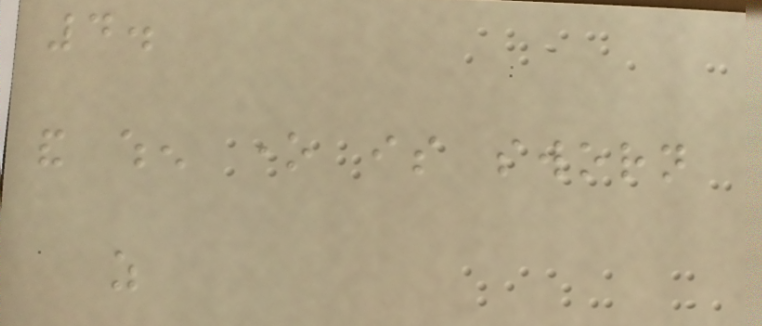4.
and when one is sworn
as
